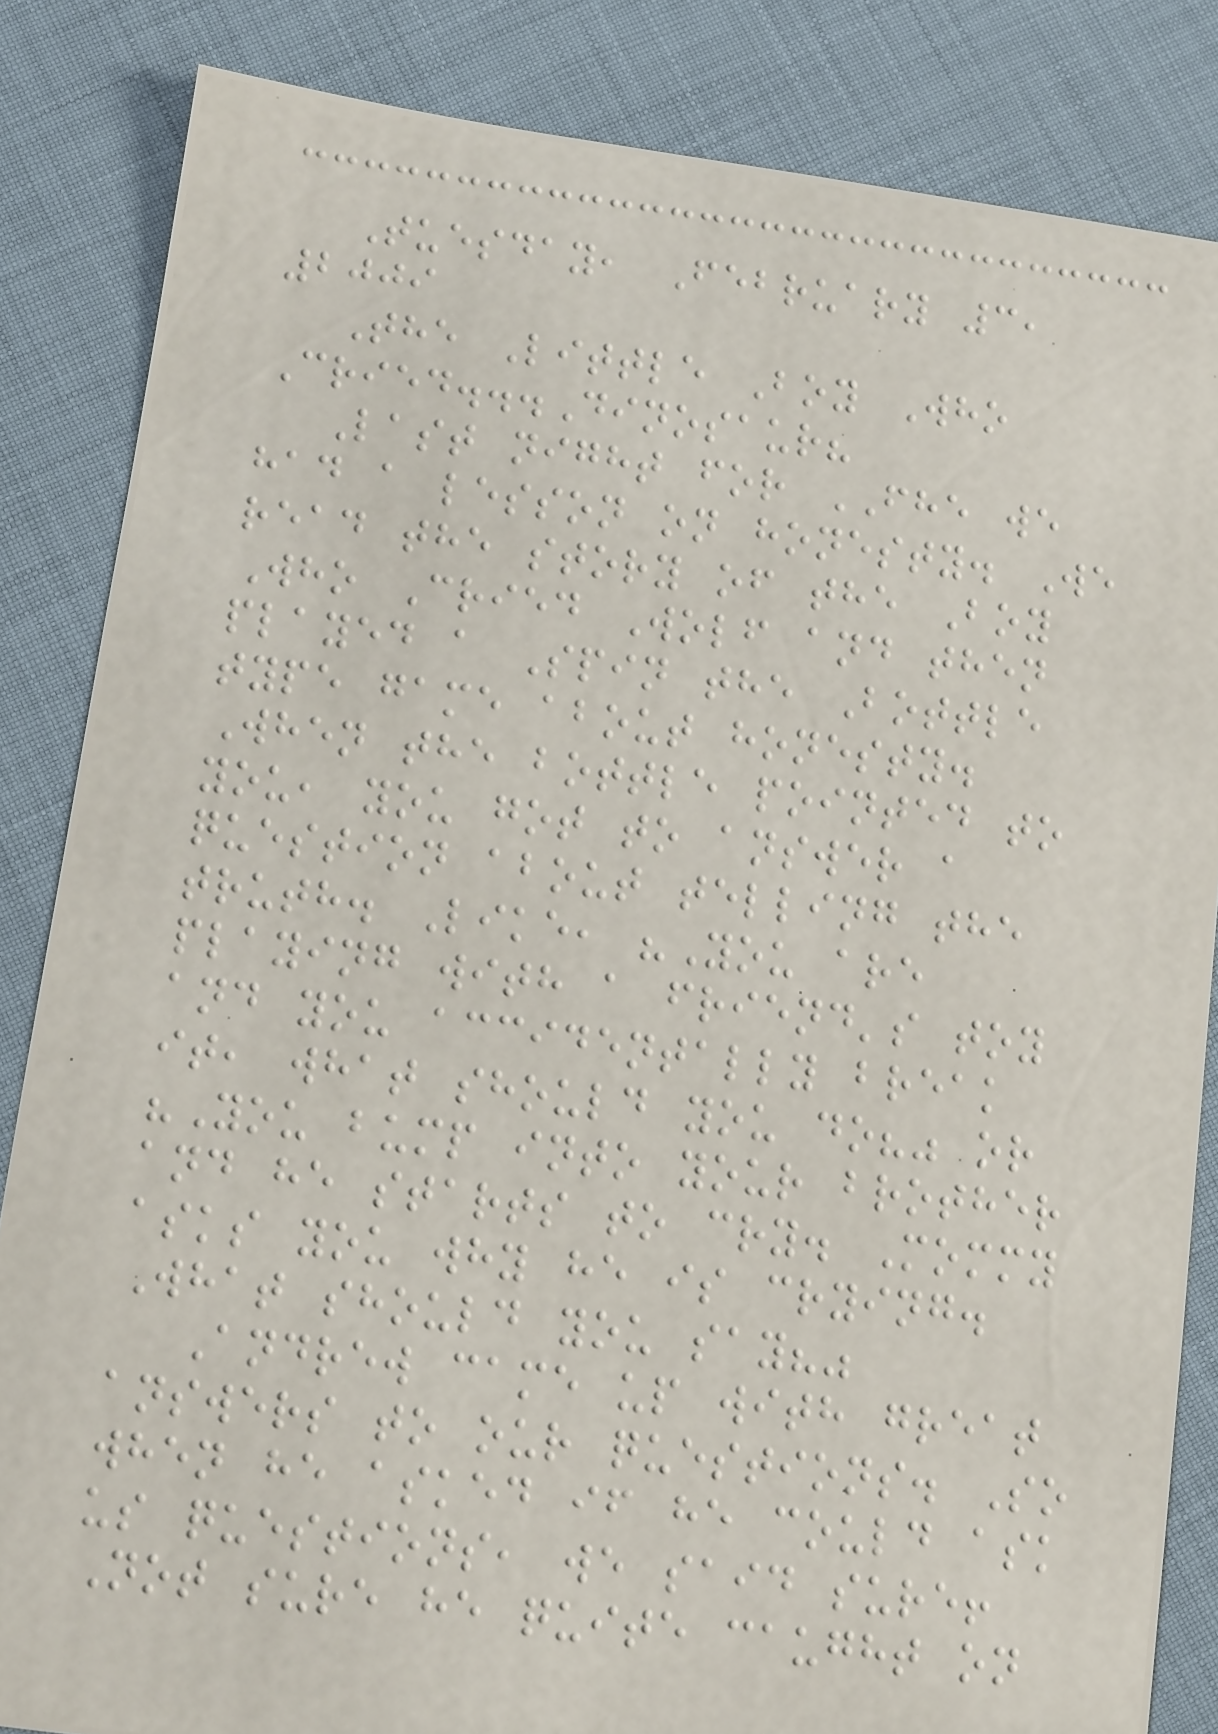Tuesday, February 3,
2009
The Little Boy Who
Cried...Dinosaur?
Last night for FHE we
had a lesson on honesty. We
read the story of the Boy
Who Cried Wolf and then
played a Spin the Bottle
type game about honesty.
When the bottle pointed to
you, you got to answer a
question about telling the
truth. Like, "You are
playing with a friend's toy
and you accidentally break
it, what should you do?" or
"You bump into your brother
and he starts to cry. Mommy
asks you why he is crying.
What should you say?"
Andrew came up with great
answers to our questions. So
when he asked if he could ask
us questions, we said sure!
Not sure he quite caught on
